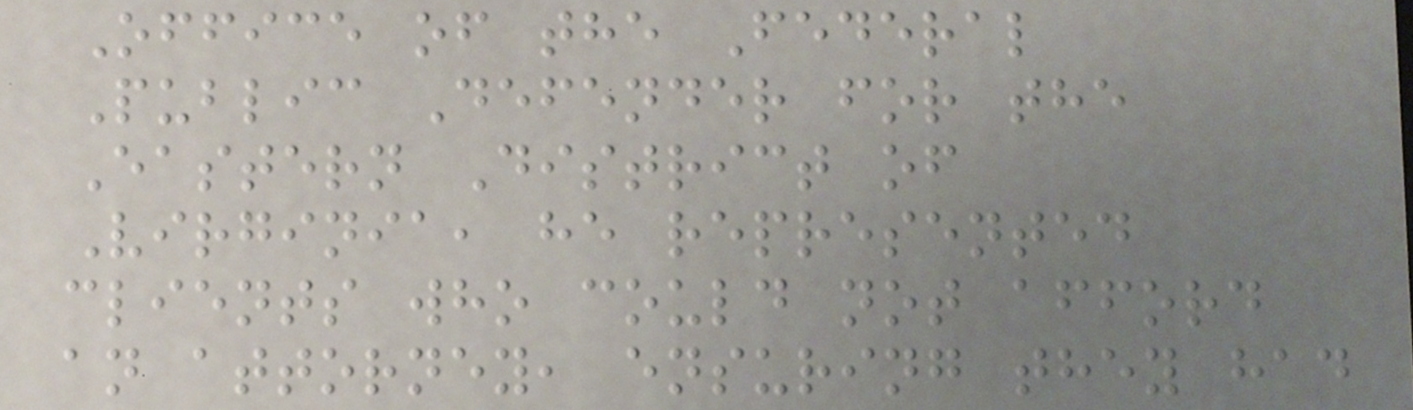Office of the Federal
Public Defender for the
Eastern District of
Virginia, he represented
clients who could not afford
an attorney, ensuring they had
